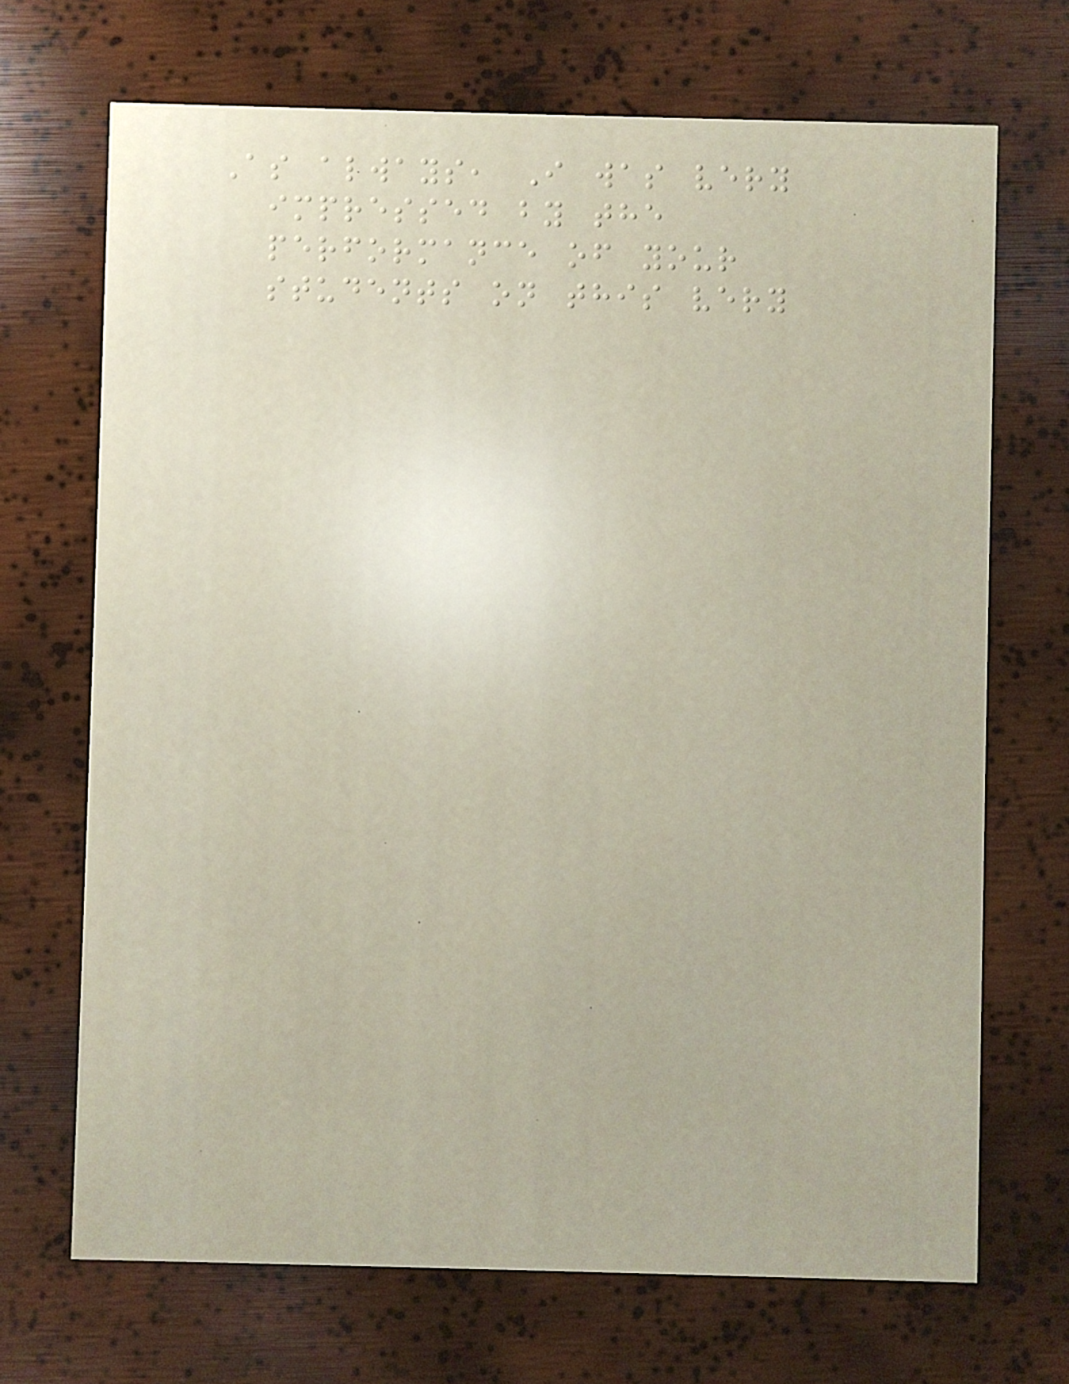As always, I was very
impressed by the
performance of your
students on this very
